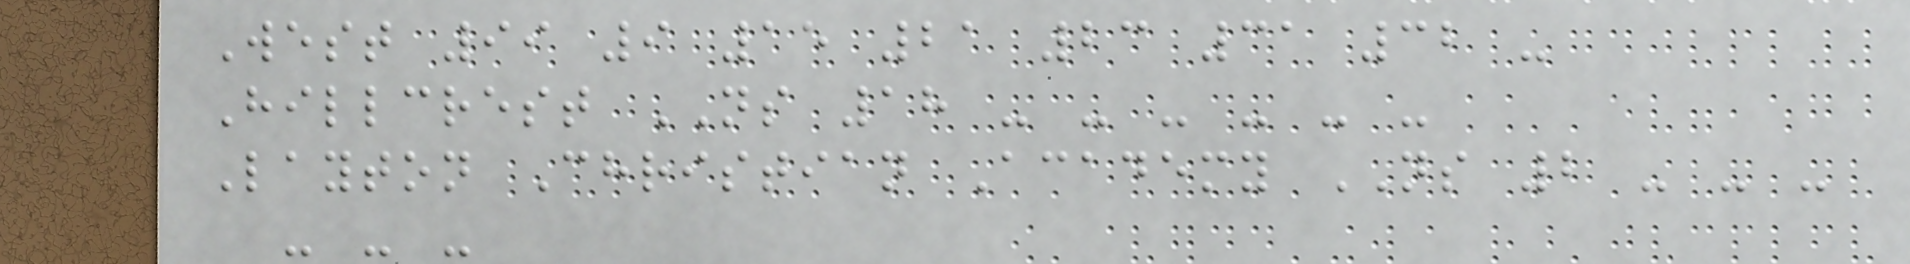West 99 9 15 21 23 31 32 -
Hillcrest NS 18 - - - - - -
Layton Christian Academy NS 2 - - -
- - -
